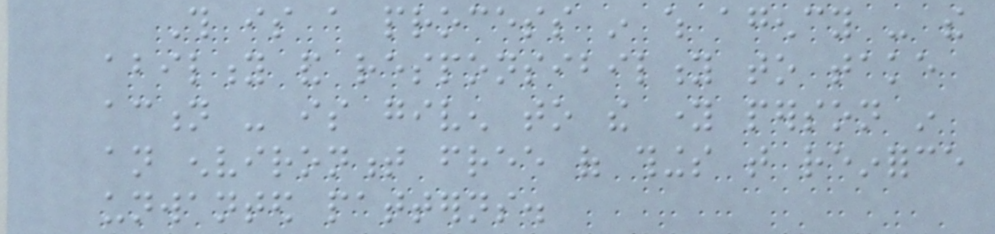This is a process in which agency - the
ability and responsibility to take
action - is given to the young person in
an environment free of things that reinforce
unwanted patterns.
